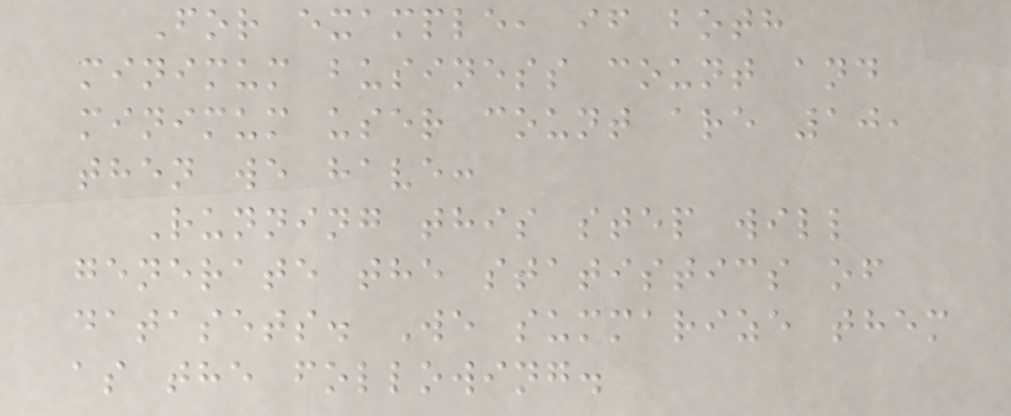For example, if both
minimum business count and
minimum user count are 10,
then we have:
Running this step will
generate the statistics of
datasets. We summarize them
as the following.
